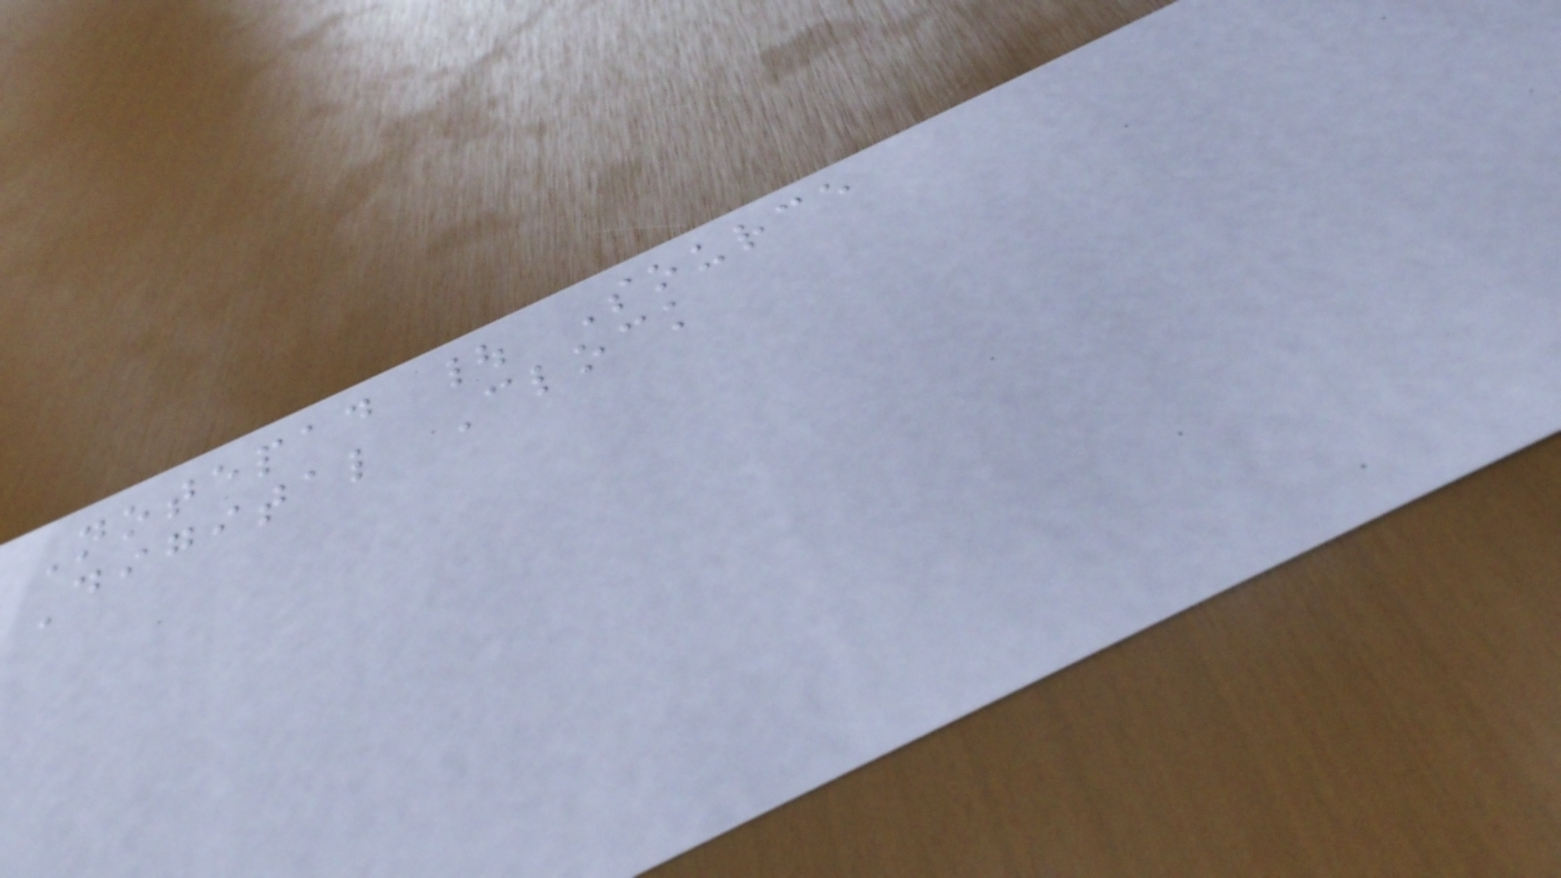Notepad | Source
Digital Clock
